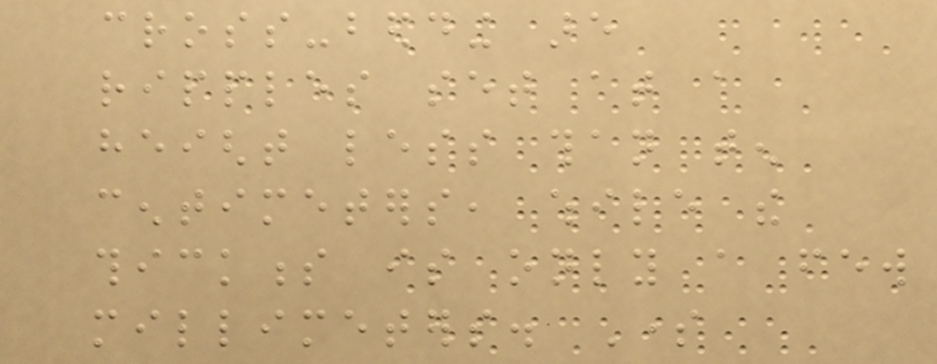cross-bedding are
ripples set at a
height less than ten
centimeters, while the
thickness is only a few
millimeters. Some
